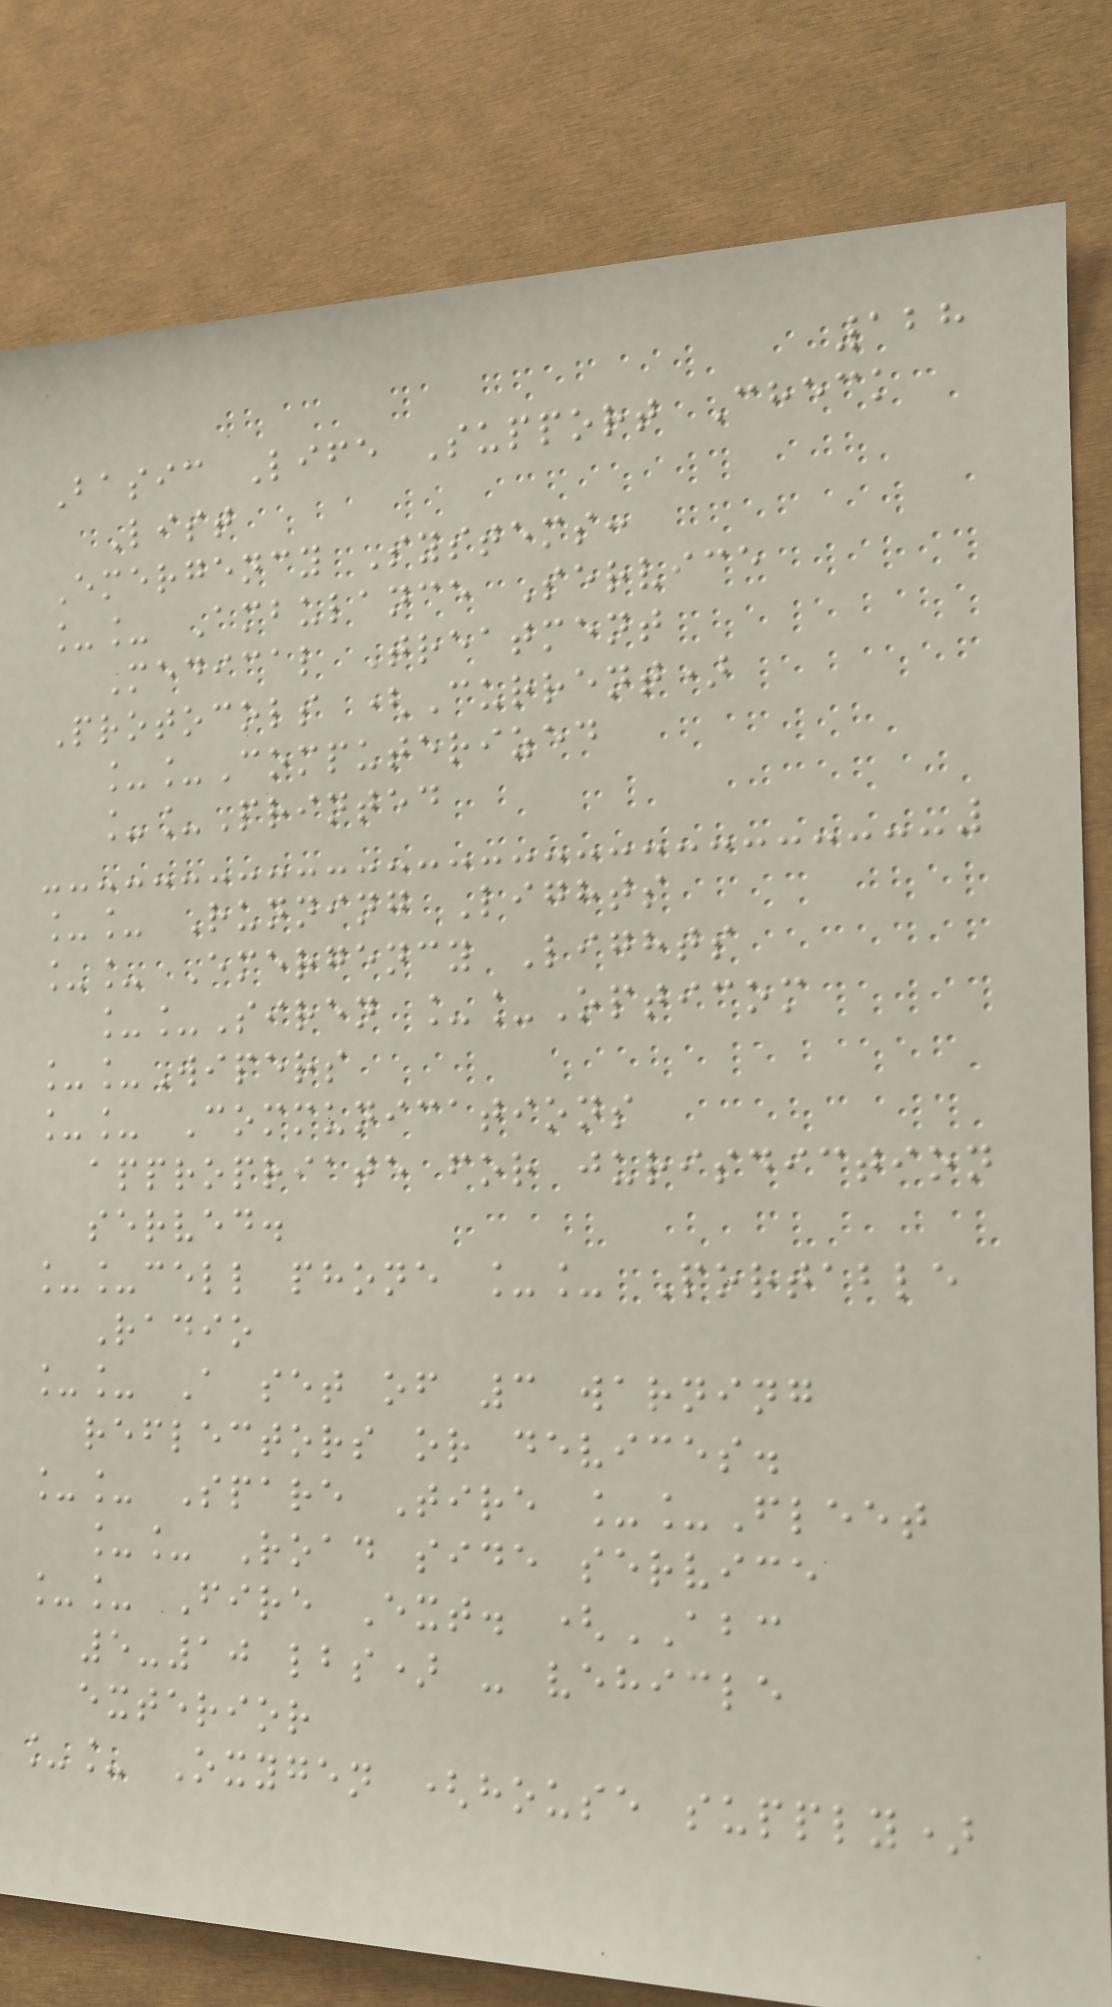128
Basic Life Support Check
List
Emergency Systems:
__ Ambulance Service
Medical Treatment
Protocols (Current)
__Computerized
__Printed
__ Running Lights
__ Emergency Lights
__Siren __Opticom
__Wipers
__ Communications
appropriate for jurisdiction
served.
__cell phone __ Portable
Radio
__ A set of 3 warning
reflectors or devices.
__ Spare Tire __Fleet
__ Road side service
__ Fire Ext. (ABC
5-10 lbs) - vehicle
exterior
__ Oxygen (house supply)
